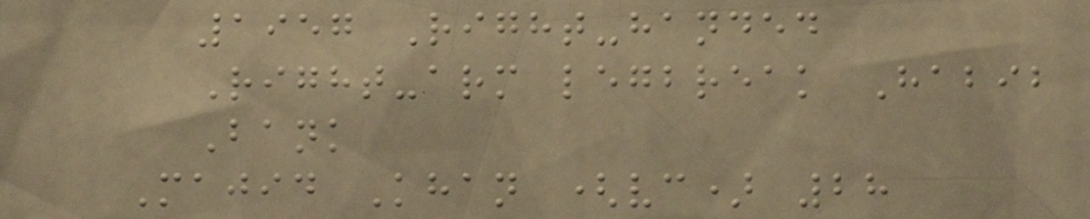1957 Right-handed
Right-arm legbreak Habib
Bank
Majid Khan (vc) 28
